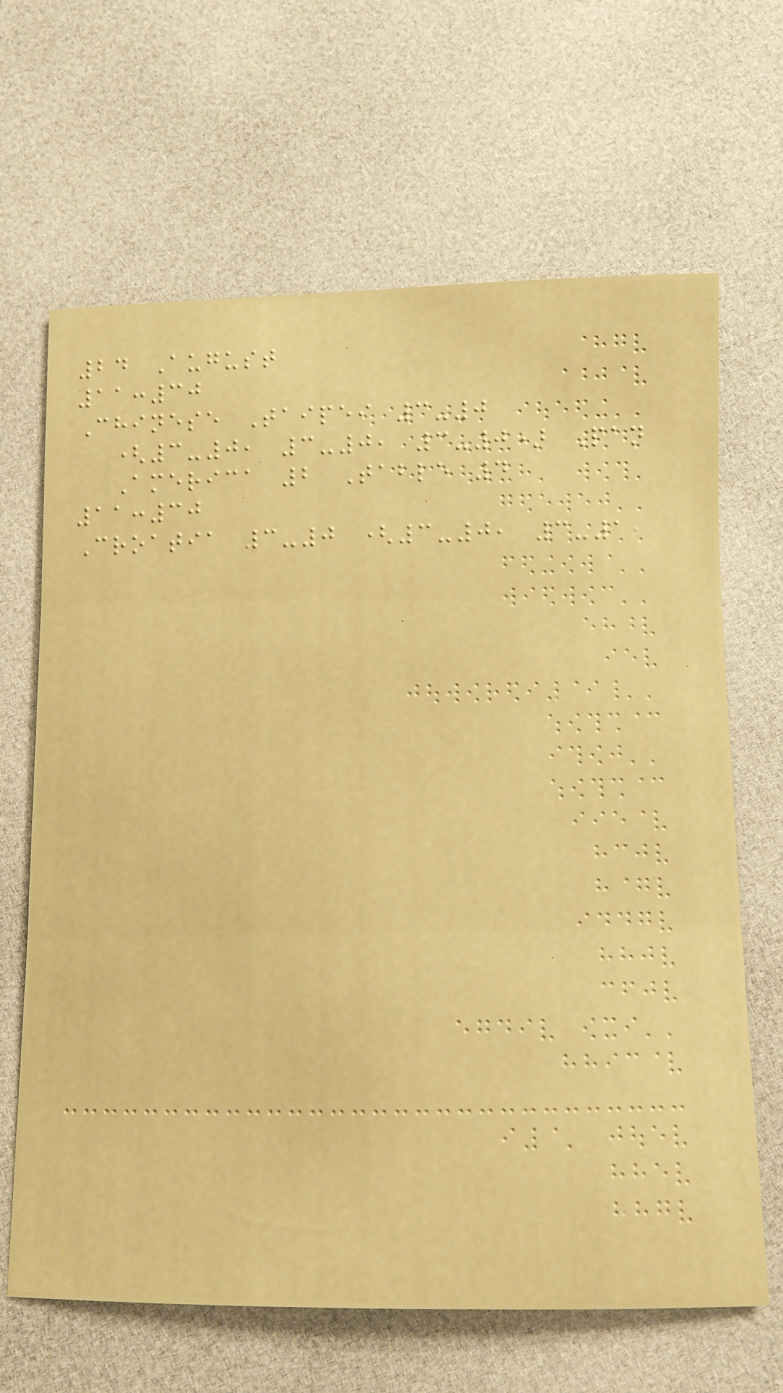24 August
11:30
Chinese Taipei 3-0
(3-0, 3-0, 3-0) Pan
America 2 Table 4
11:30
Croatia 3-0 (3-0, 3-1,
